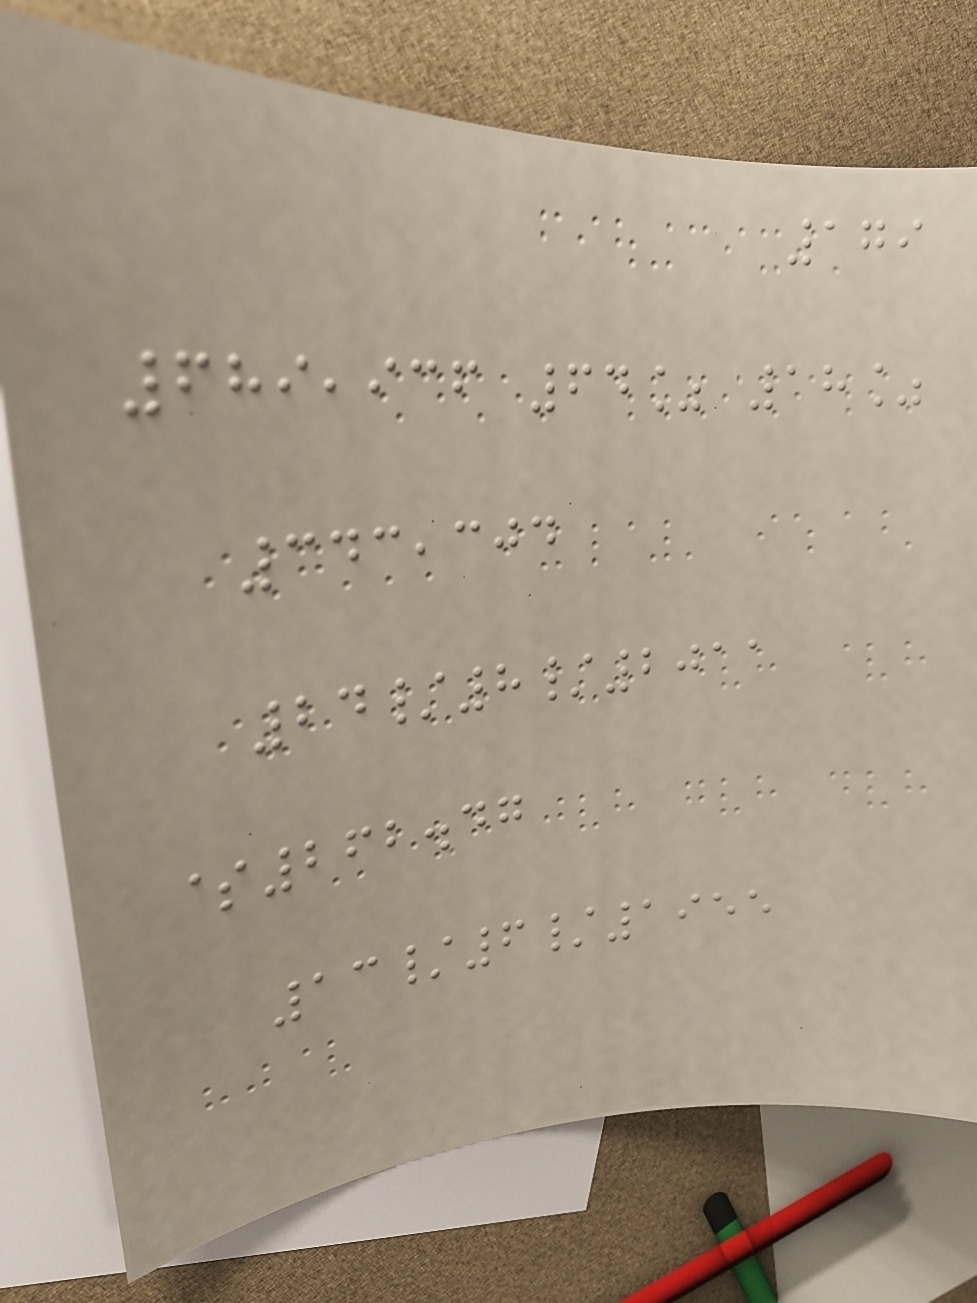179
689,936 64% 18%
343,304
24/8/2011
$262.47
13/6/1955
